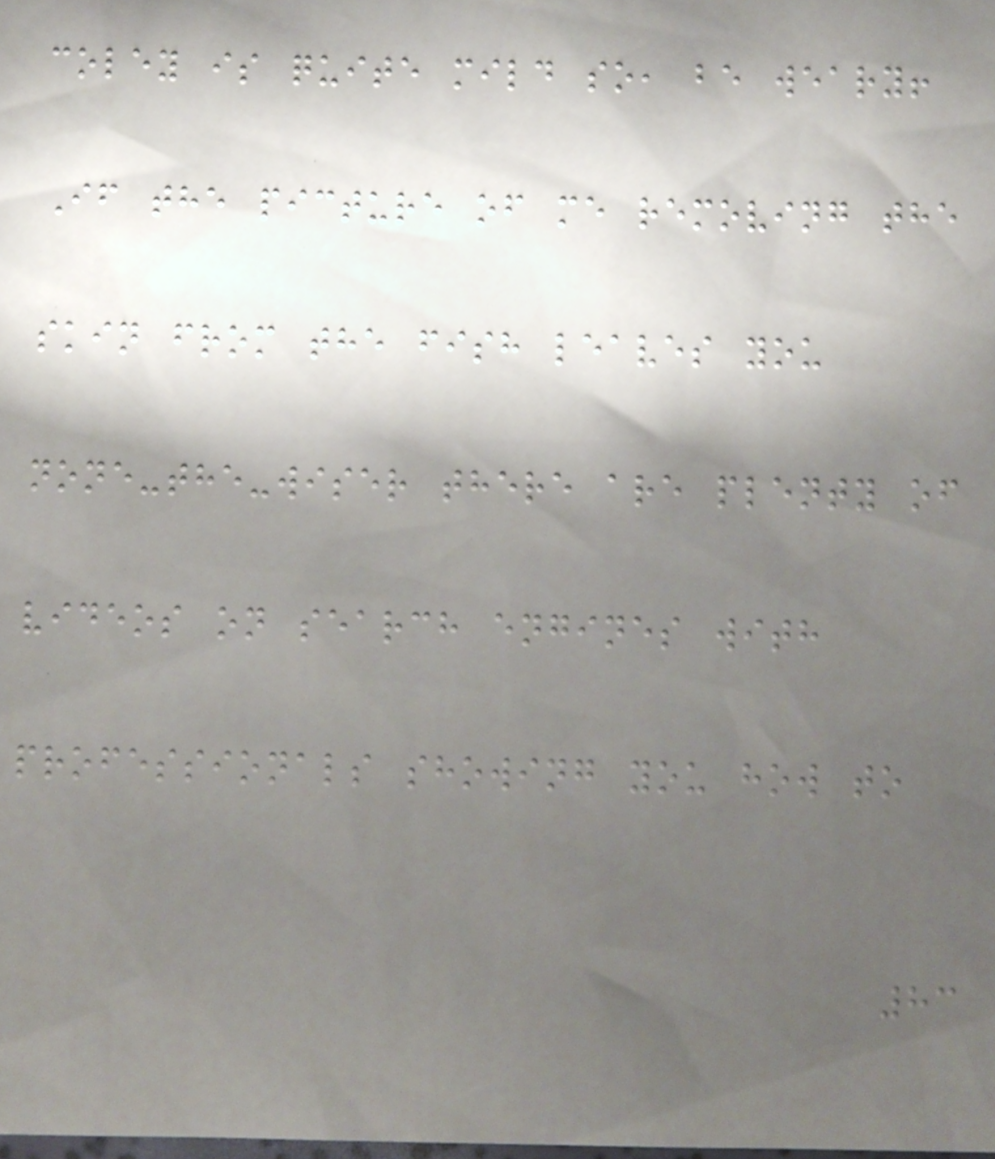coley is quite mild so, be weary!
If the picture of me removing the
skin from the fish leaves you
none-the-wiser there are plenty of
videos on search engines with
professionals showing you how to
83
